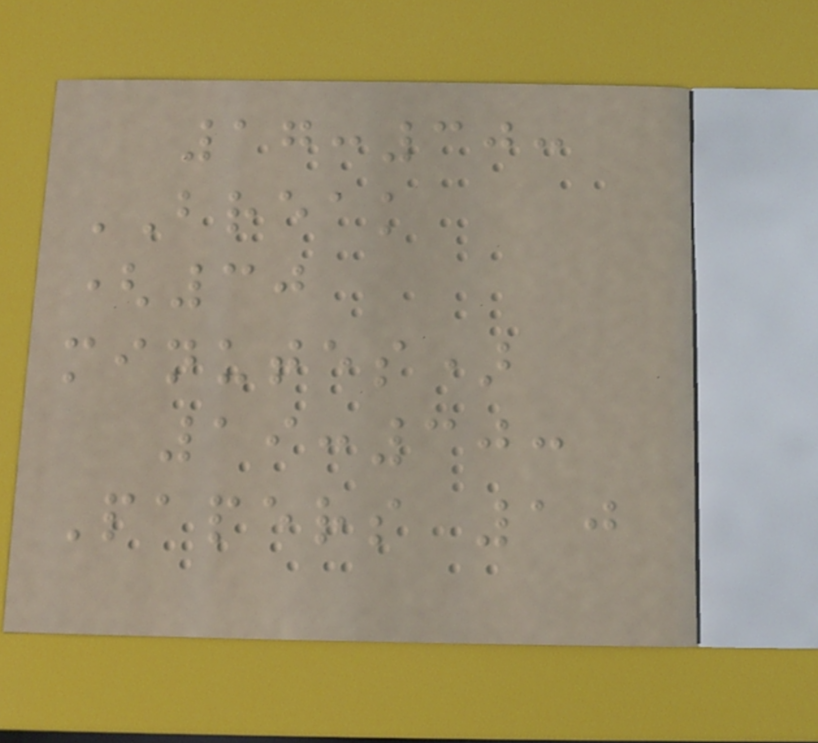17:30:
BREAK
(30
minutes)
19:30:
Papers 10
